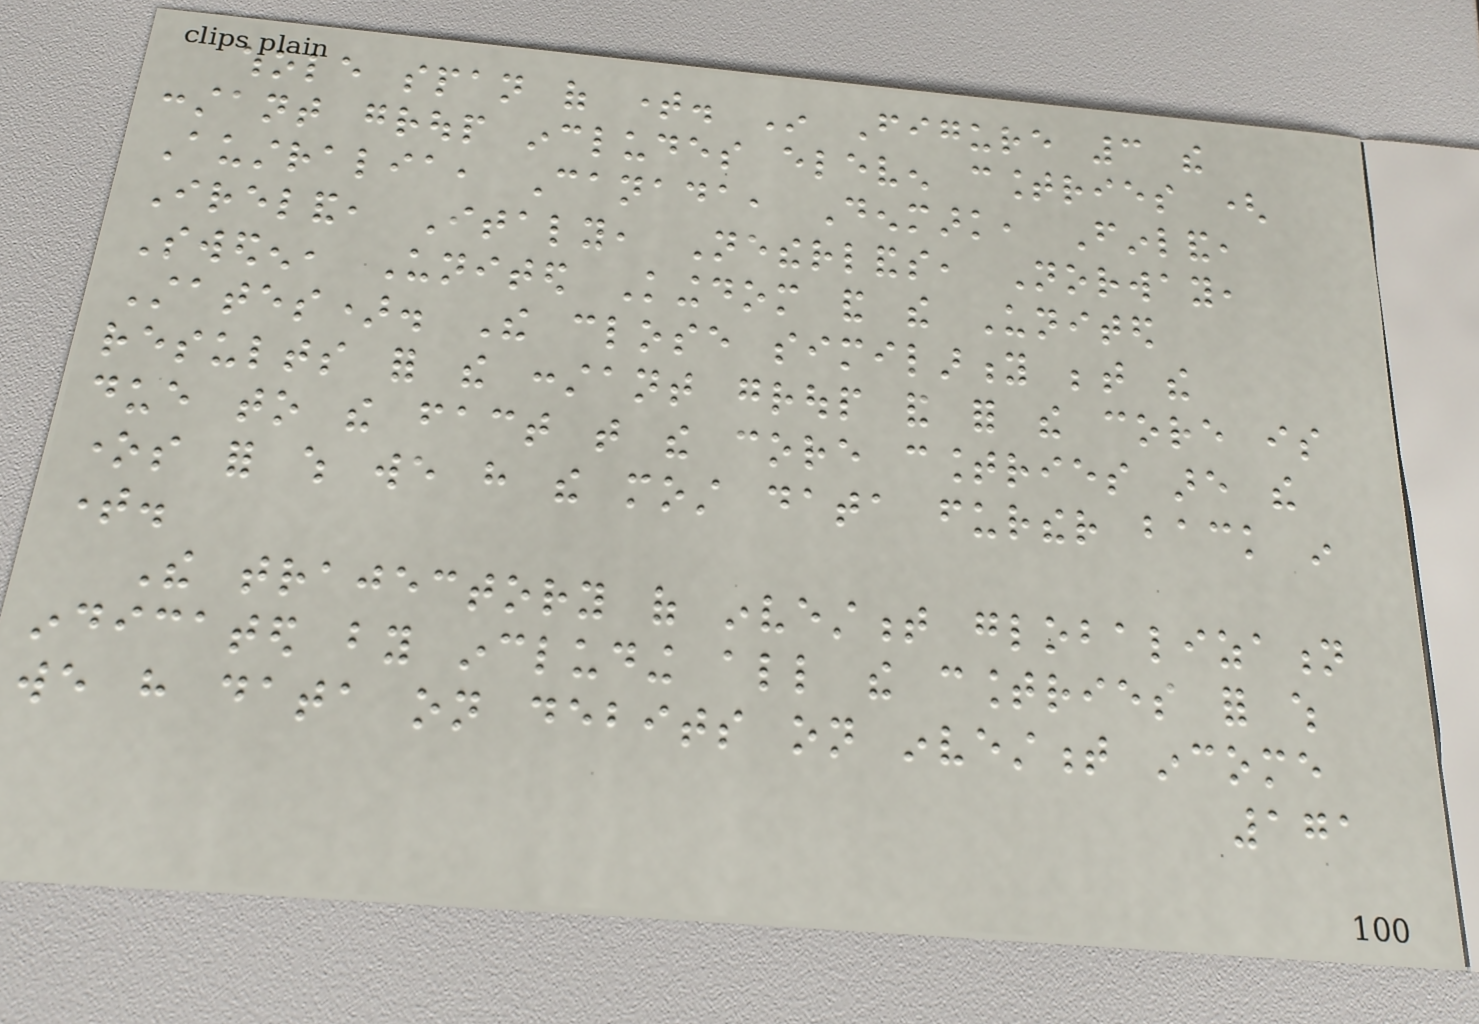whole span of time. In Figure 3 the
constant group includes eleven countries (
Australia, Canada, Denmark, Finland,
Ireland, Italy, Netherlands, Norway,
Sweden, United Kingdom and the United
States). The close similarity between the
results for the constant group and for the core is
due to the fact that the core countries are the
ones for which we have the most data further back in
time.
The trajectory of investment globalization
indicated by including all the countries for which
we have data on debits on investment income
171
